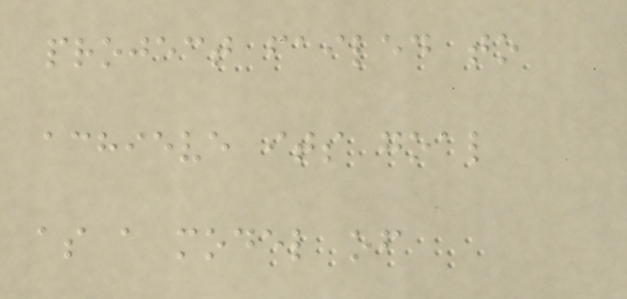project failed to
achieve its goal
as a model of
